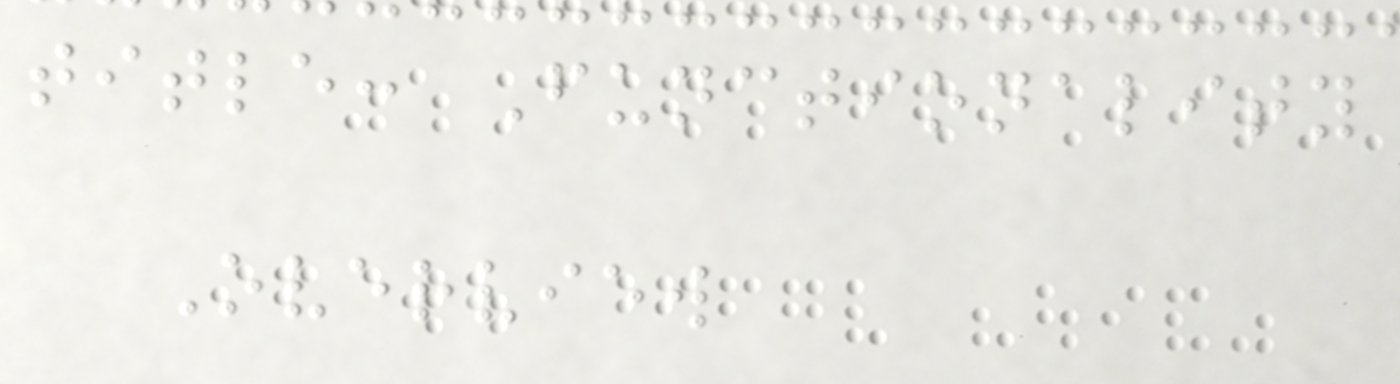title: Functionality
Overview
